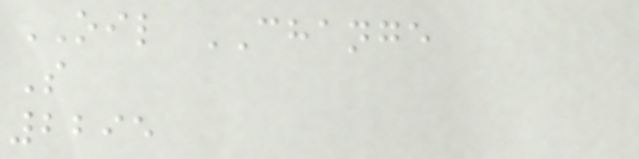OIL CHANGE
S
2295
